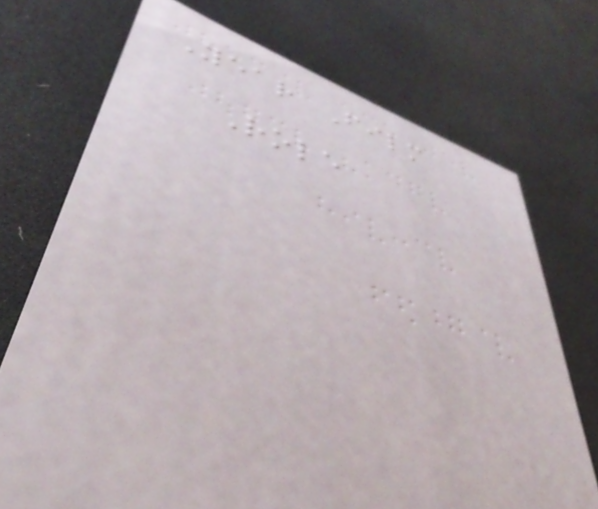Year Film
Role
